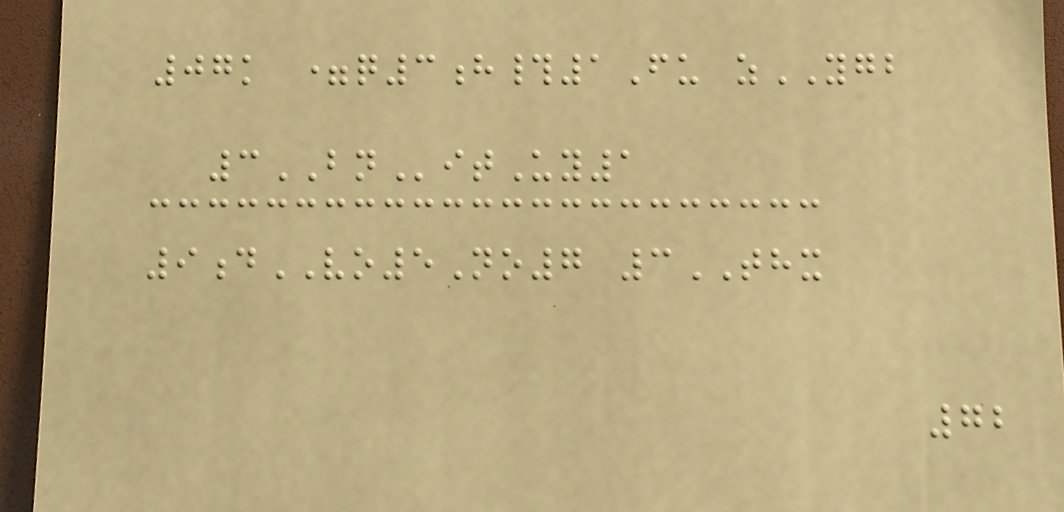07k =q3h#1Fu zYGB
3BNitUy1
9dVO5No7 3THX
72
